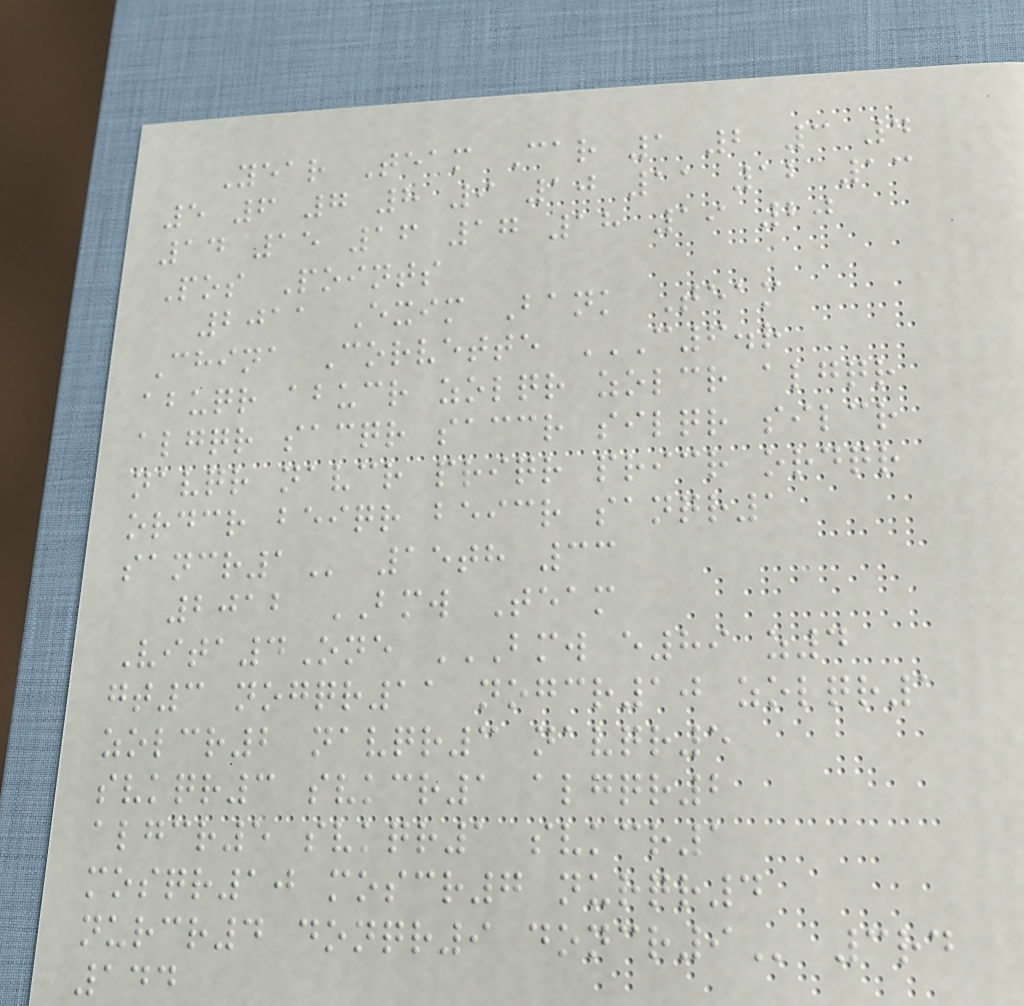Year Team Car 1 2 3 4
5 6 7 8 9 10 11 12 13
14 15 16 17 18 19 20
Pos Points
2011 Exim Bank Team
China Corvette C6.R
ABUQR ABUCR ZOLQR ZOLCR ALGQR
ALGQR SACQR SACCR SILQR SILCR
NAVQR NAVCR PRIQR PRICR ORDQR
ORDCR BEIQR BEICR SANQR1
SANCR1 15th 33
2012 BMW Team
Vita4One BMW E89 Z4
GT3 NOGQR11 NOGCR10 ZOLQR1
ZOLCR2 NAVQR3 NAVQR5
SVKQR3 SVKCR1 ALGQR2
ALGCR5 SVKQR1 SVKCR1
MOSQR10 MOSCR7 NURQR4
NURCR4 DONQR9 DONCR9 3rd
144
